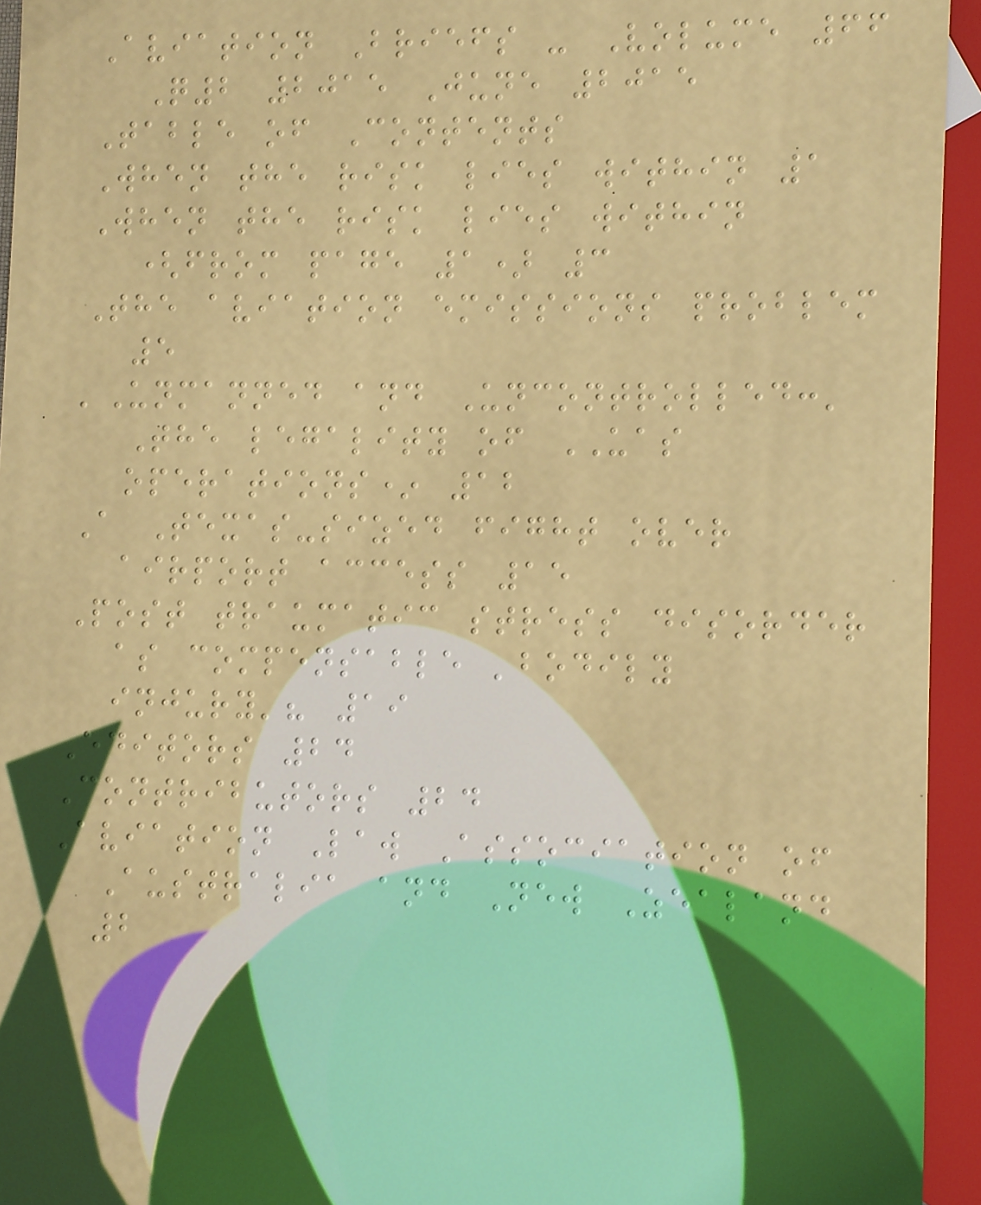Aviation Briefs - Volume 66
Q2 2015 June 2015
Table of Contents
When the risk lies within 1
When the risk lies within
(from page 1) 3
The aviation emissions problem
5
'Unmanned and Uncontrolled:'
The legality of UAS
operations* 12
A Texas-sized fight over
airport access 15
Post traumatic stress disorder
as compensable 'bodily
injury'? 19
Editors 24
Contributors 24
Aviation Law Association of
Australia and New Zealand
2
